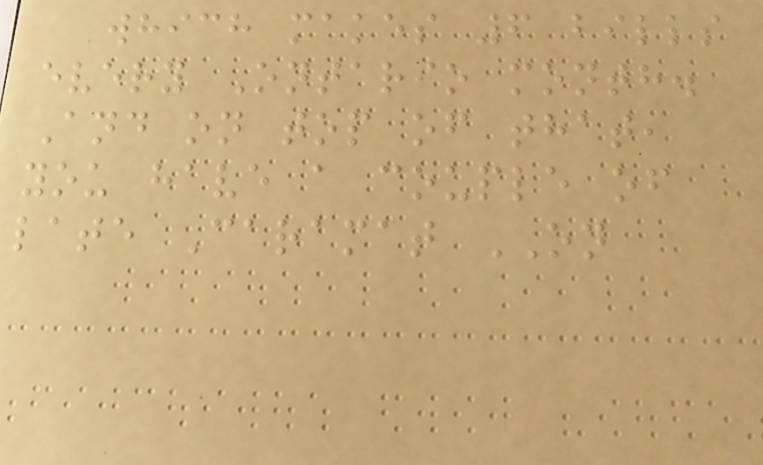which makes 6 bills
every Ontario month.
And on top of that,
you have a couple of
late Caramat ON
